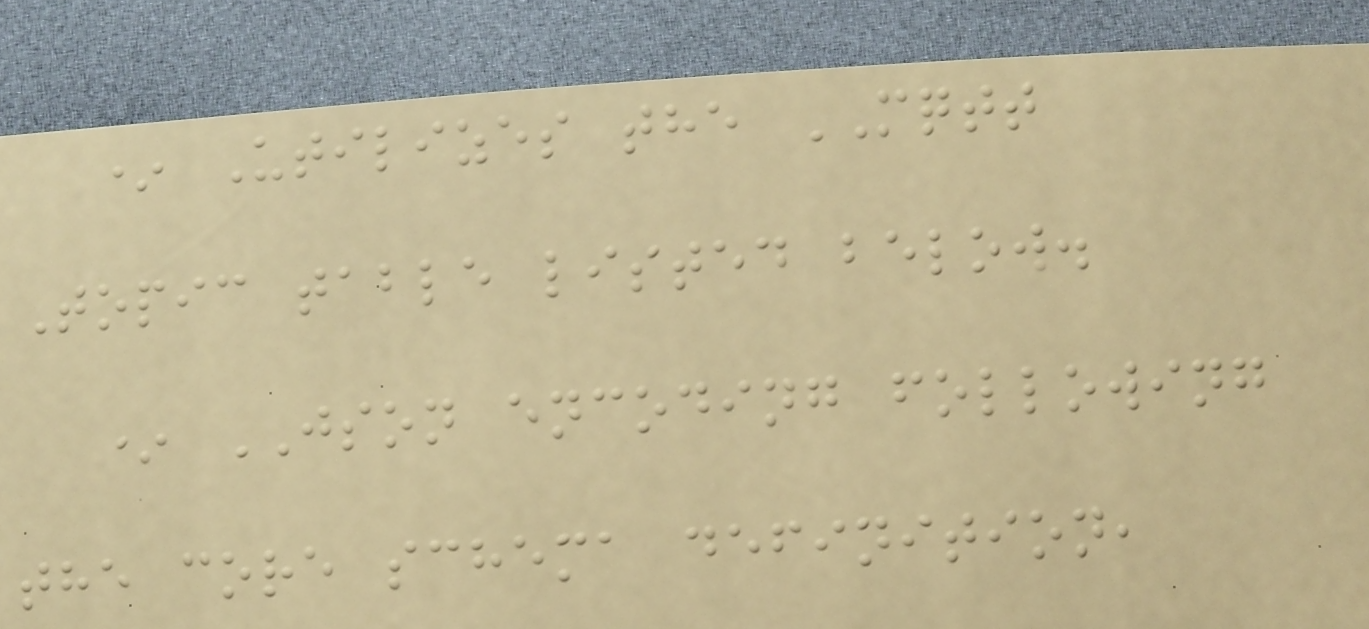* Utilizes the MQTT
Topic table listed below.
* JSON encoding following
the core schema definition,
